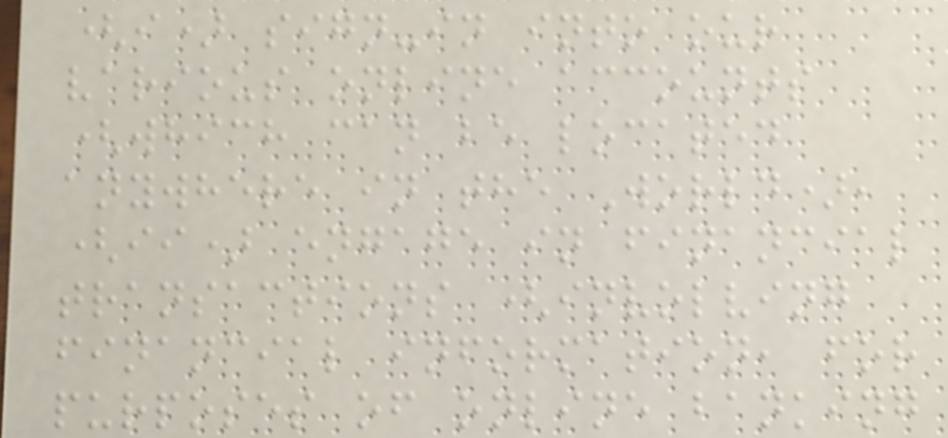(i) sign-in into our
various online accounts
(which can be located
anywhere in the World),
(ii) engage in financial
transactions (involving
financial information, for
purposes of online banking
